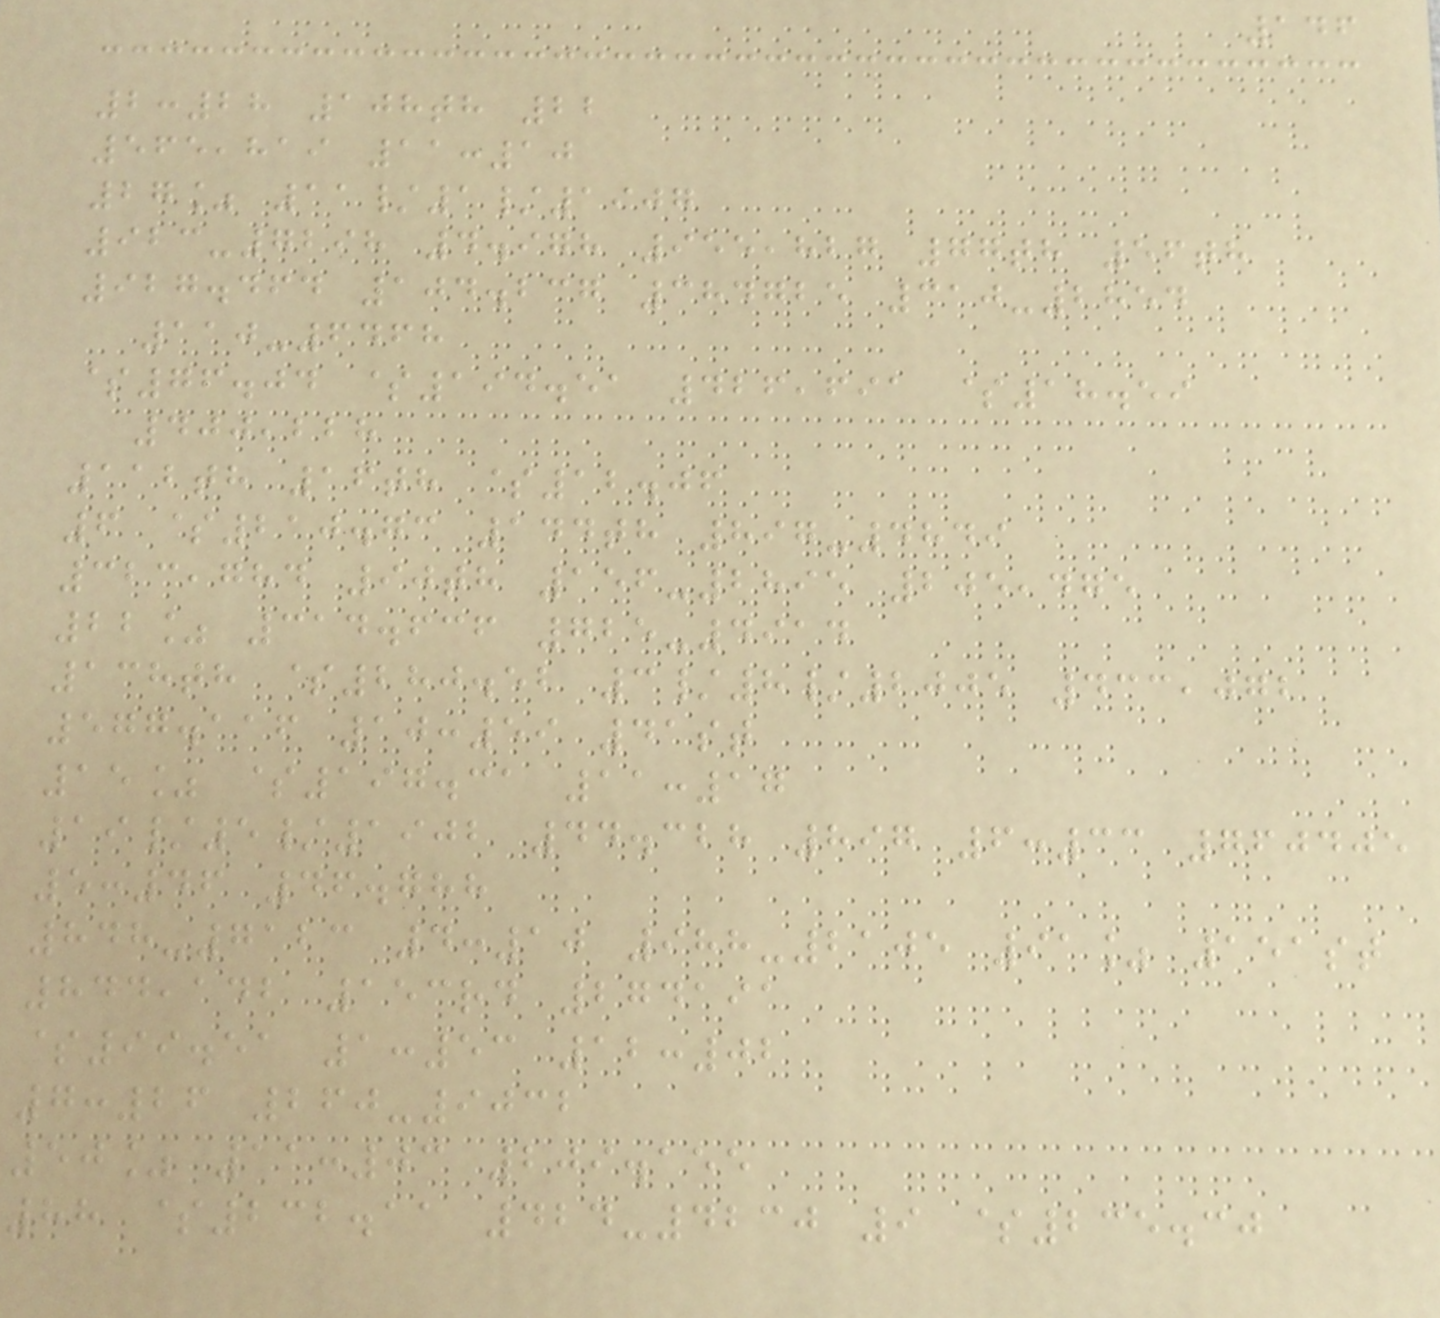146
2:28 108th 22
565,819 11:10
27% 11/1/1907
923-7298 4.978 955,827 77th 56th
927.464 104.237 384725 310-2854
110-6468
$76.04 $194.51 426,691 $18.59
400,228
112th 16th $12.06
6 $210.73 144th 897-4849
323,784 90th 156-2895 205,475
22% 314.636 725-4914
138th $280.52 3/8/2005 433,072
577.116 10:59 41st
15% $197.31 11:17
19/5/1902 44.328 897 6:33 760405
5:46 46.788
848-7123 4:10 988-2105 91% 151st
844,142 153rd 274191
$99.51 1:53 12:02
7:26 260-9032
50% 11:03 209.155
88 $232.11 424-4230 9 $235.30
